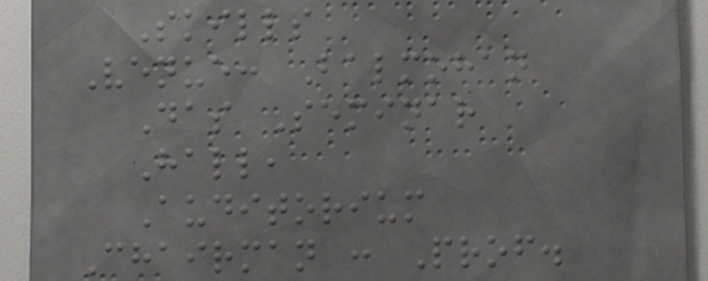Skills
Venue: Balmohan
Das Seminar
Hall,
Auditorium
Chairman : Prof.
